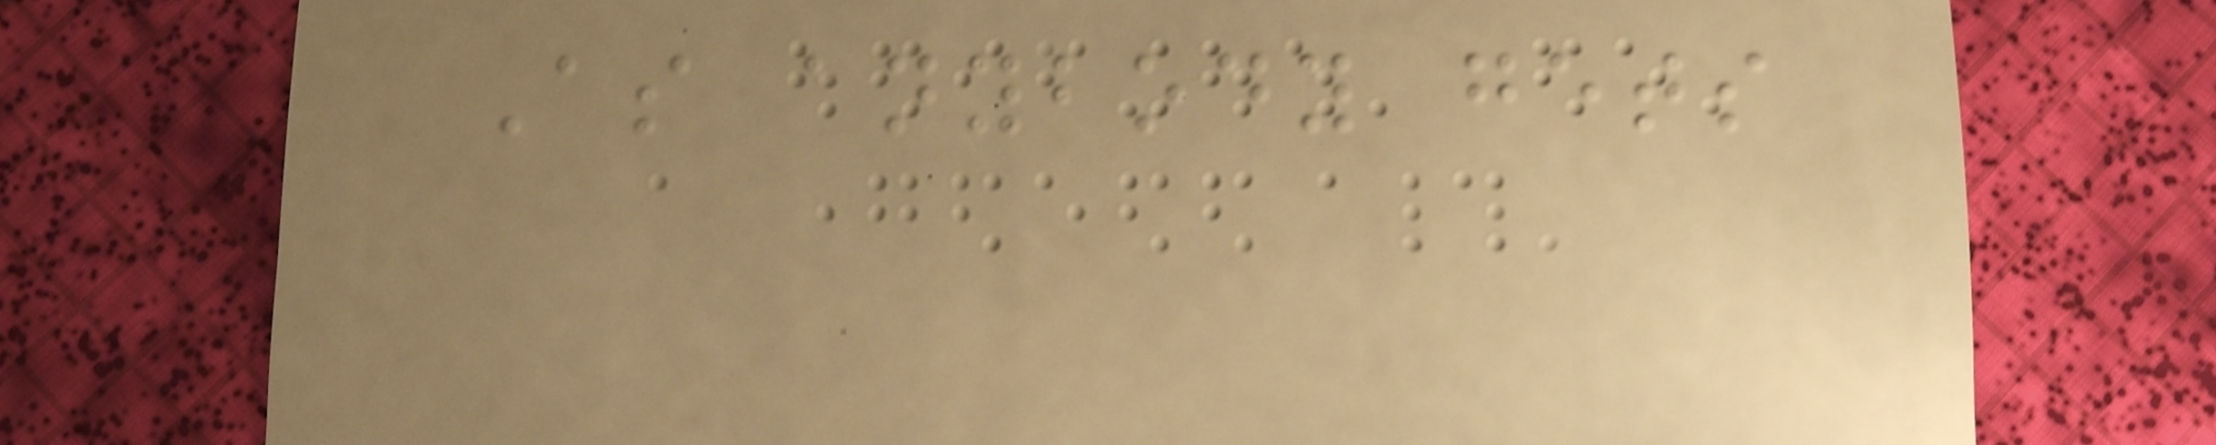As anybody gets
